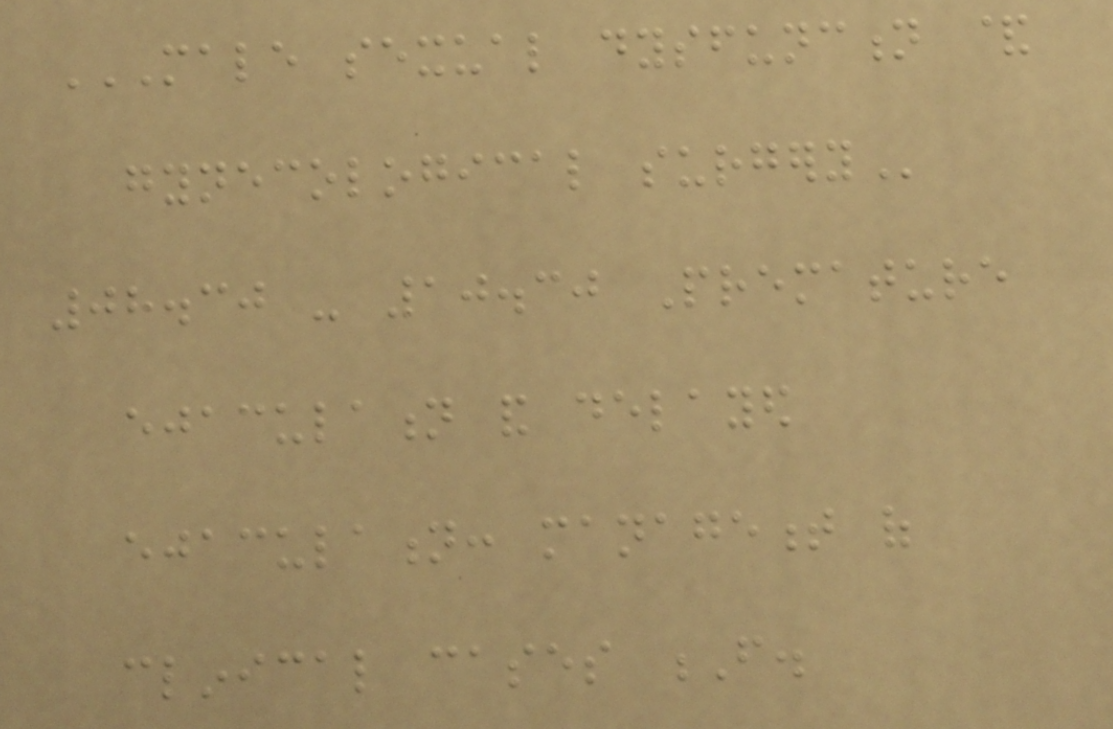MALE SEXUAL DYSFUNCTION &
GYNECOLOGICAL SURGERY
08.30 - 10.30 Premature
ejaculation and delayed
ejaculation: management of
clinical cases F.
